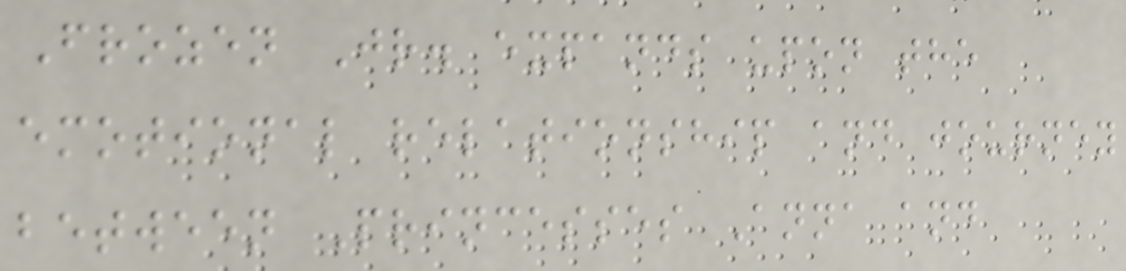Frozen Jr. expands upon the
emotional relationship and journey
between Princesses Anna and
